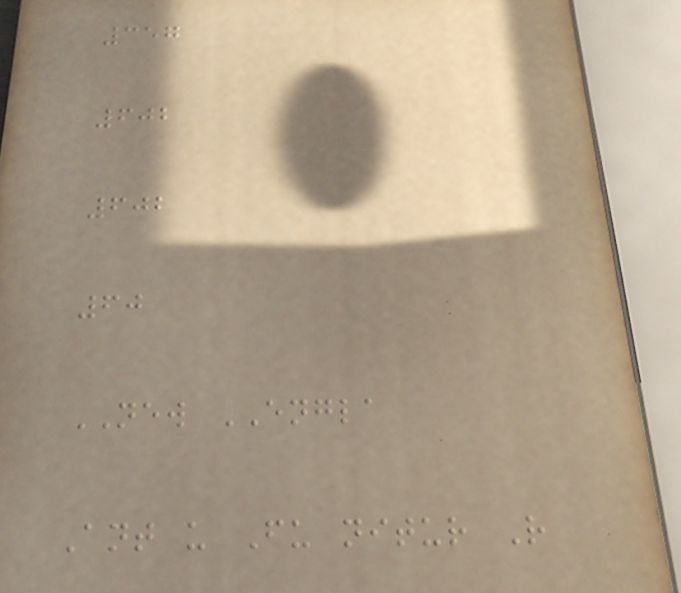357
602
602
60
NEW ENGLA
Ant u Fu nitur R
